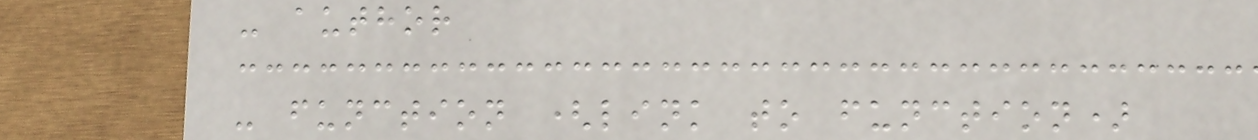- author
- function (link to function)
